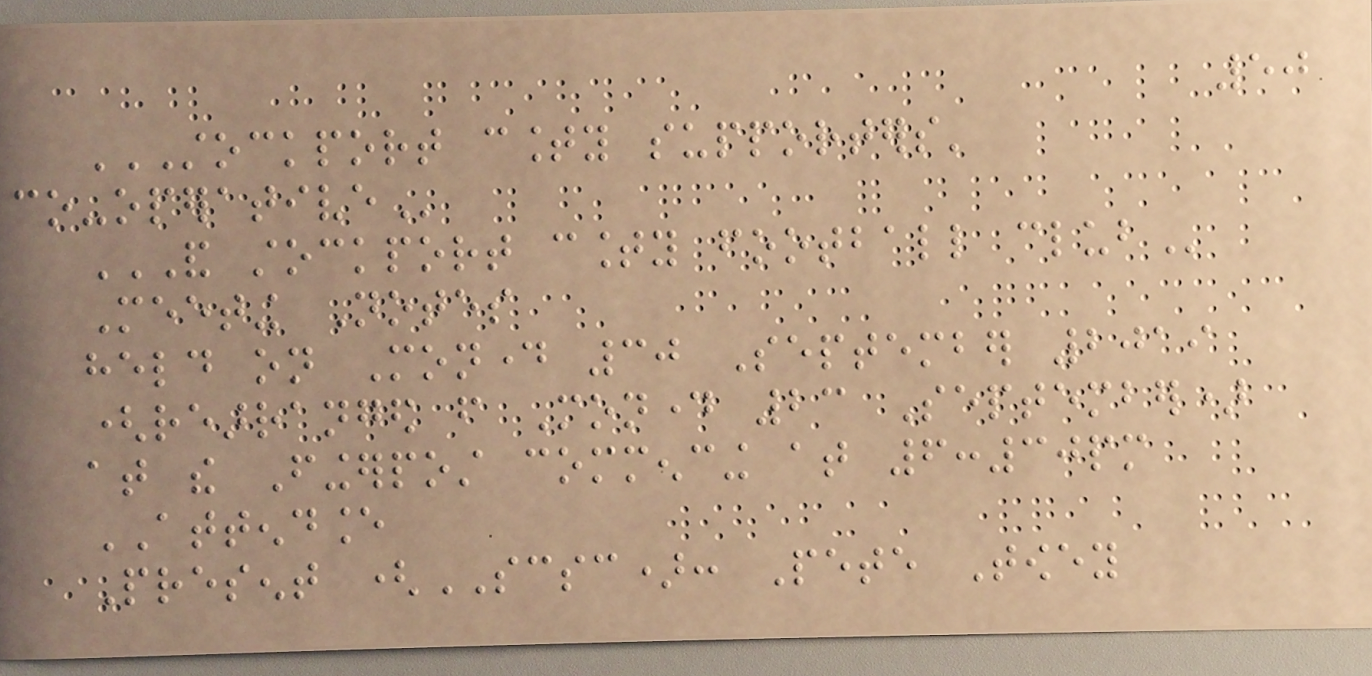50
STOCKPORT COUNTY SUPPORTERS'
CO-OPERATIVE
AND STOCKPORT COUNTY FOOTBALL CLUB
Meeting Notes
held on Monday 30 September 2019
(rearranged from Monday 23 September)
at the Fingerpost commencing at 6:30pm
ATTENDANCE
Present (SCSC): Pete Towey
